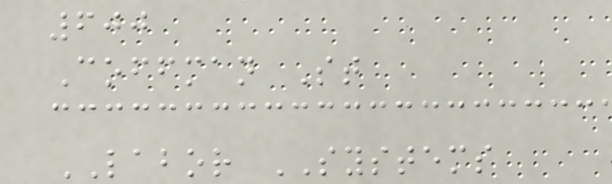600
Coffman St
LABOR SYSTEMS
